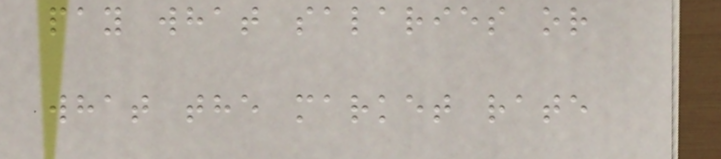pay what salaries or
what the market rate
